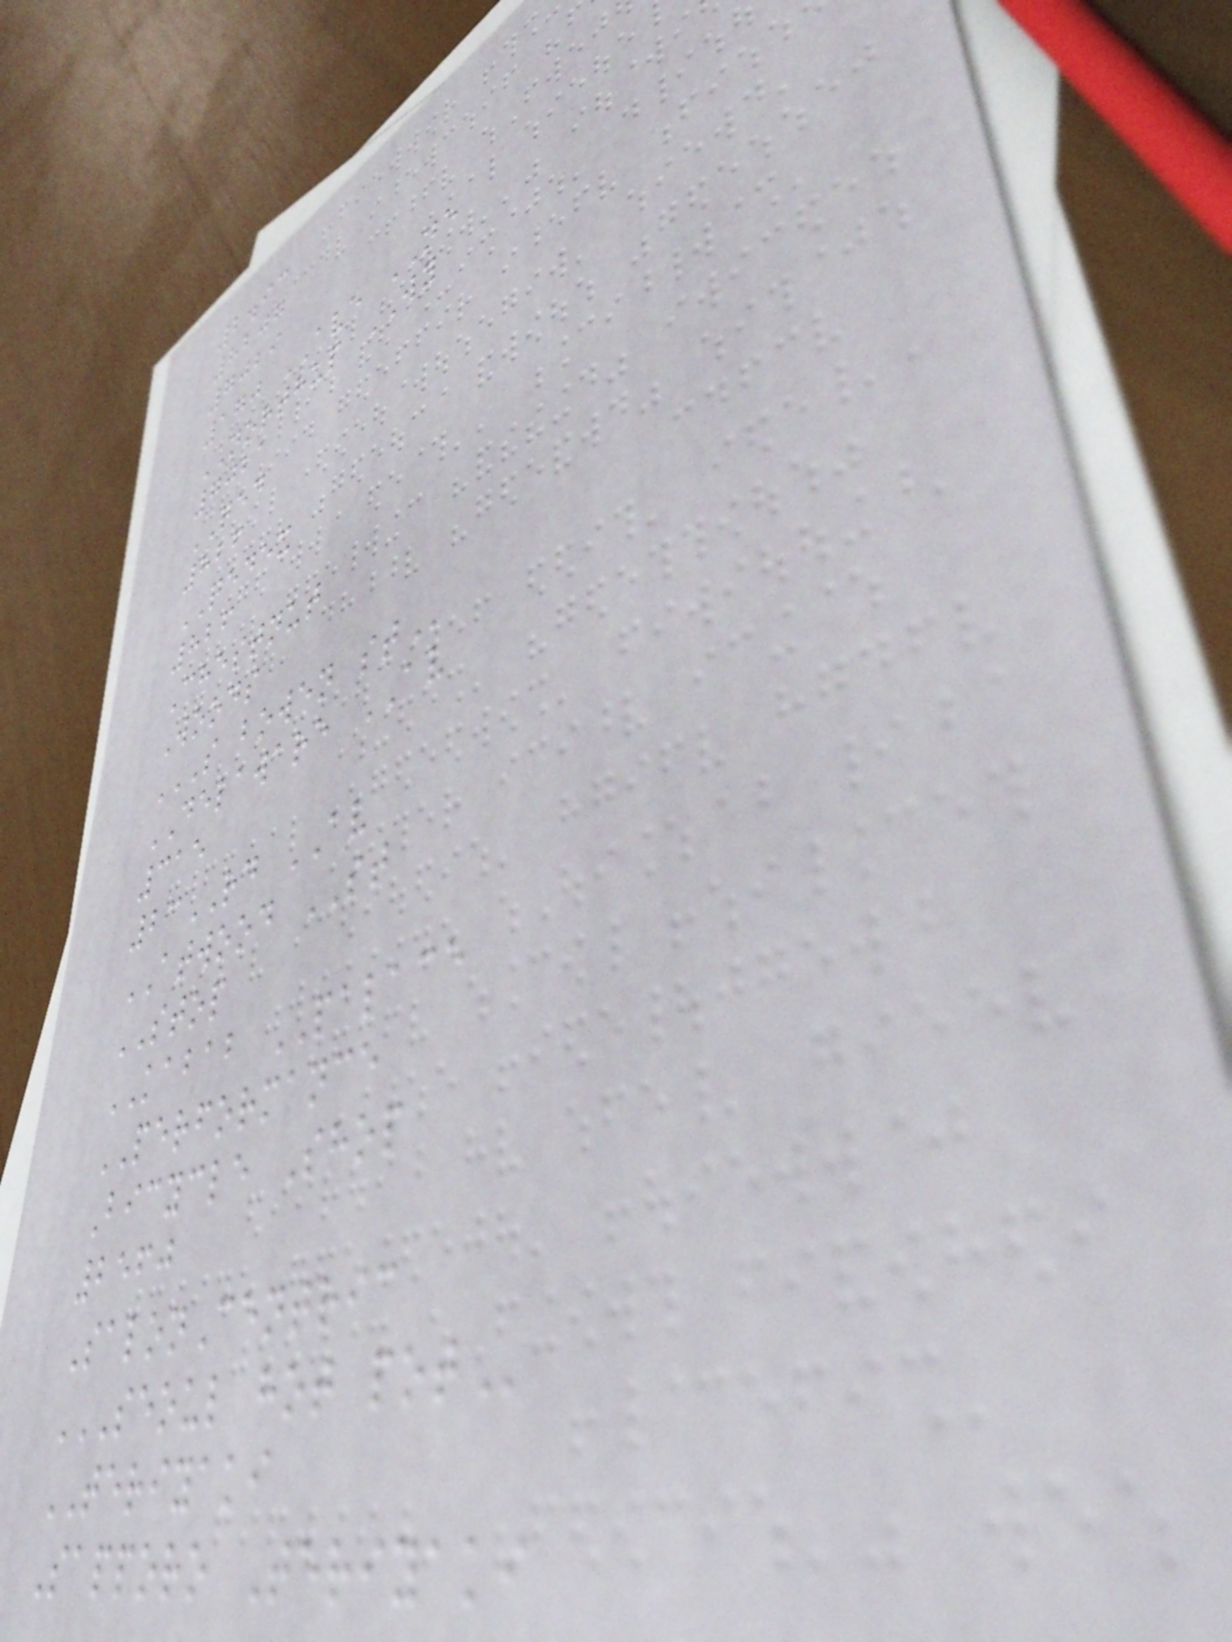2.93
8207
7029
170 AVE NE
NORTHUP WY
7021
QED
826
QEDEX
826
Chestnut
Woods
S BOWEN ST
DELAWARE AV
315
23RD AV
ATWOOD ST
STOP
KABAB PALACE
PERFORMANCE
Bicycle Shop
2560
SalonCentric
SEOUL HOT POT
TERIYAKI
Sapporo Teriyaki
